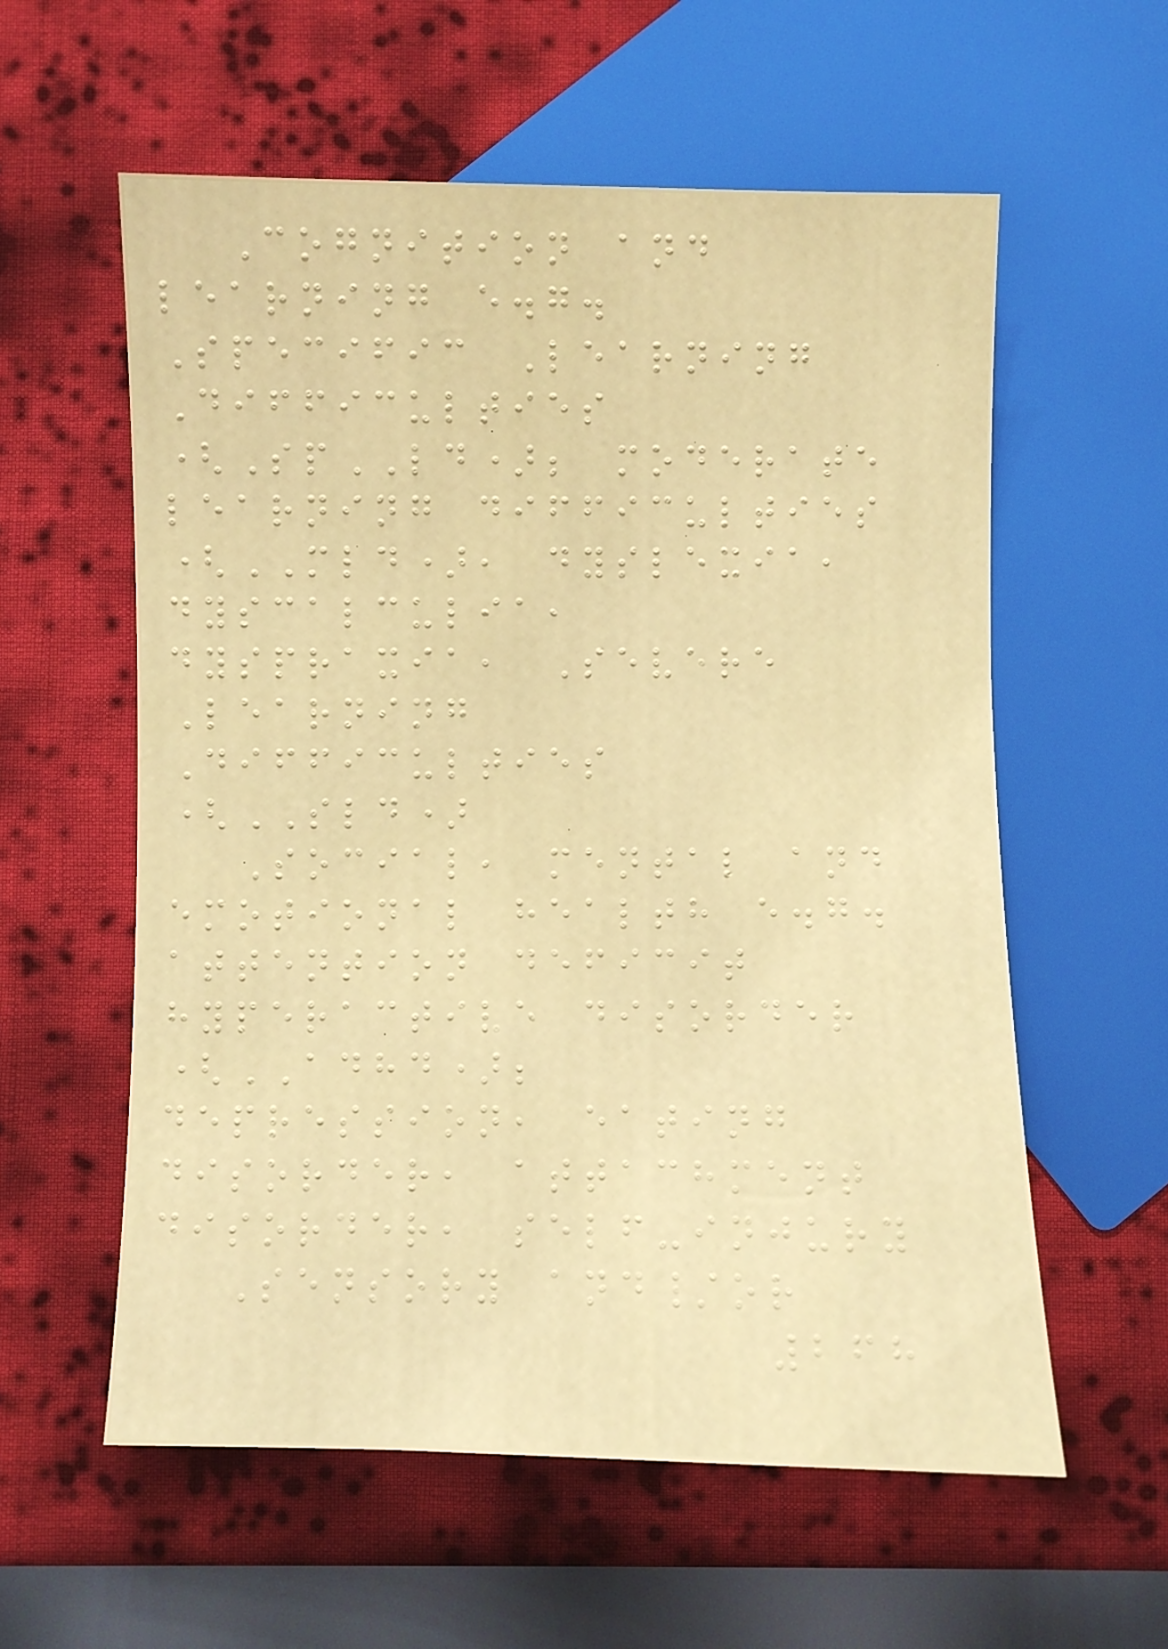Cognition and
learning e.g.
Specific Learning
Difficulties
(SpLD); moderate
learning difficulties
(MLD), dyslexia,
dyscalculia,
dyspraxia, Severe
Learning
Difficulties
(SLD)
Social, mental and
emotional health e.g.
attention deficit
hyperactive disorder
(ADHD);
depression, eating
disorder, attachment
disorder, self-injury
Sensory and/or
268
